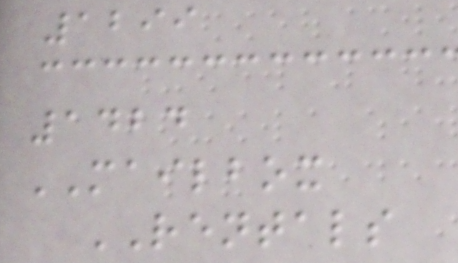1299
1424
MAILBOX
RENTALS
